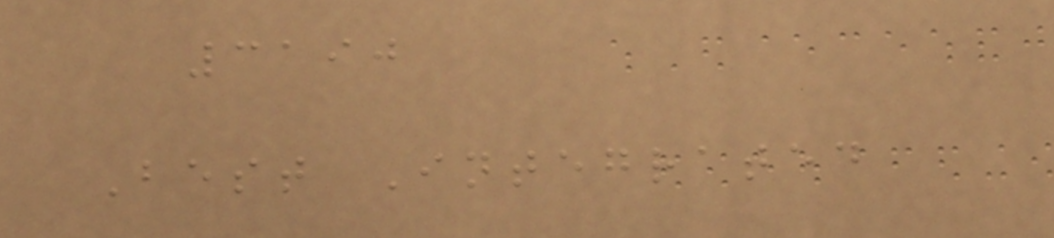3190
Best Integrated
